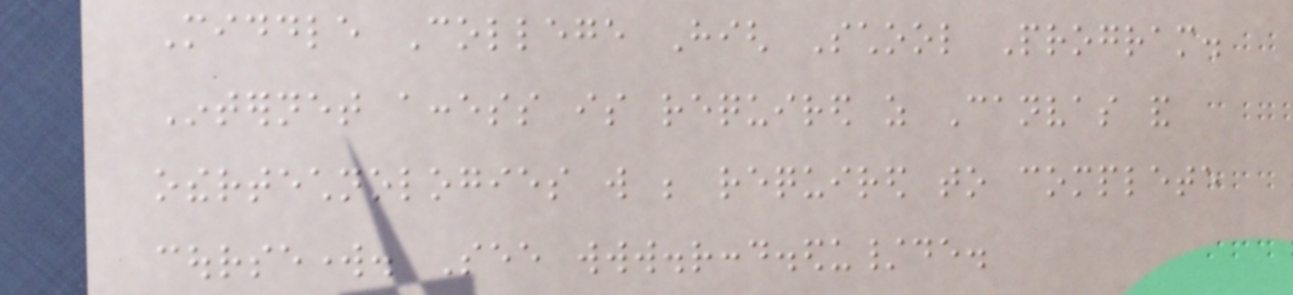Middle College High School Program.
Internet access is required as Canvas and
othertechnologies will be required to complete
coursework. See www.rccd.edu/de.
